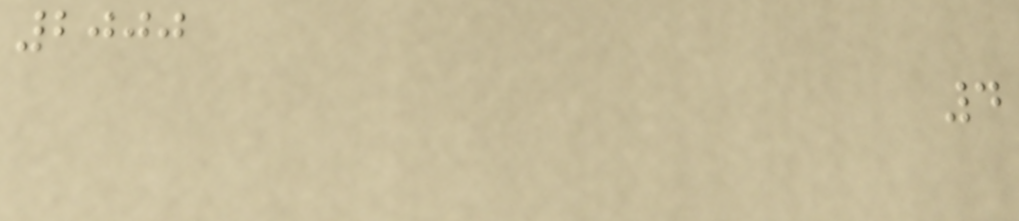2000
4
